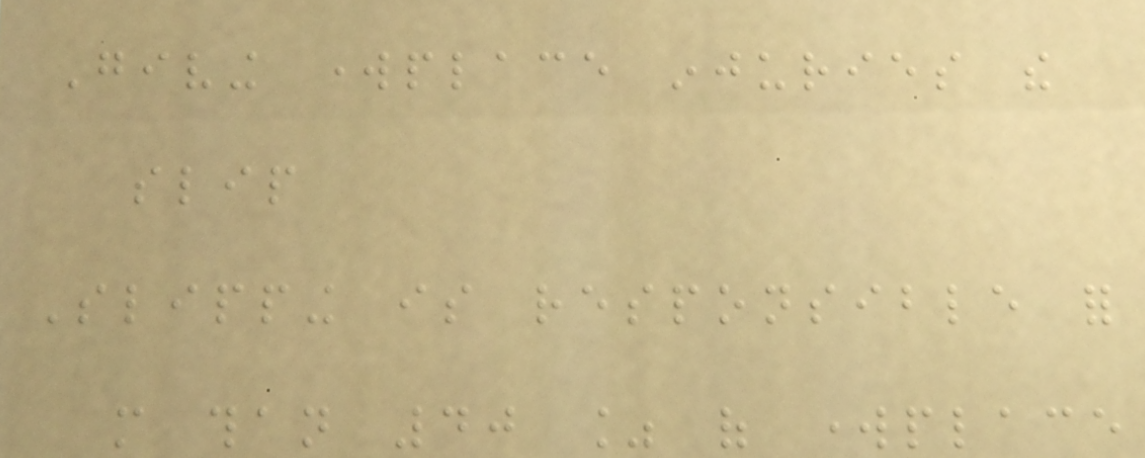Giving workplace injuries the
slip
Slipping is responsible for
more than 40 % of workplace
